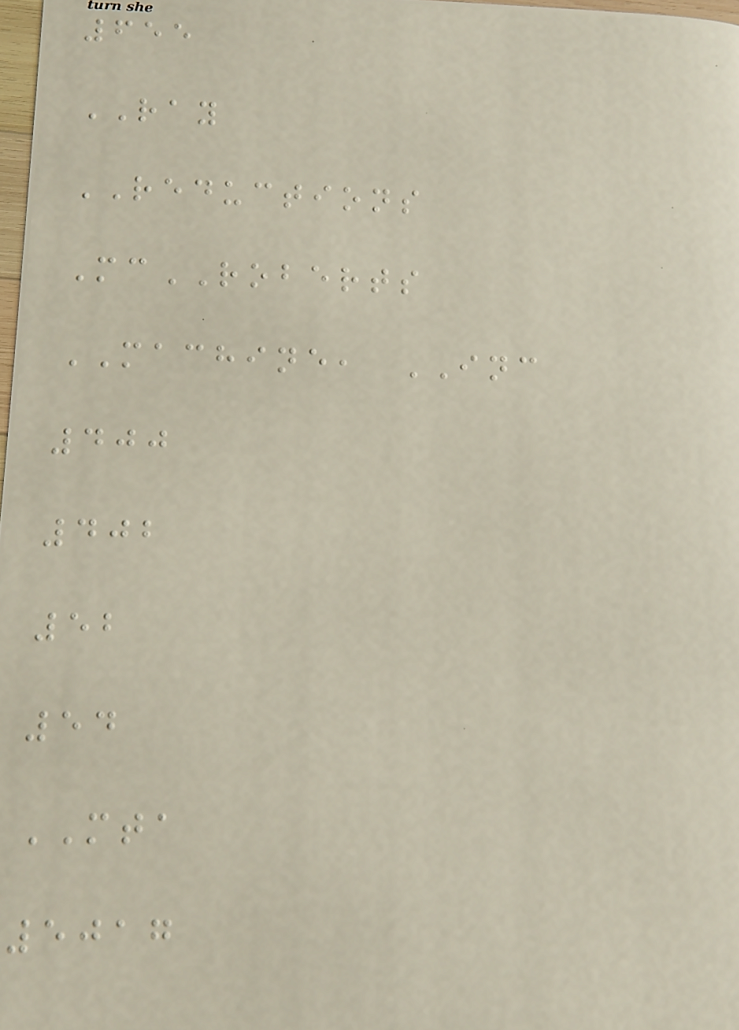655
RAY
REDUCTIONS
McROBERTS
MACHINE, INC
400
402
52
54
MTA
5017
